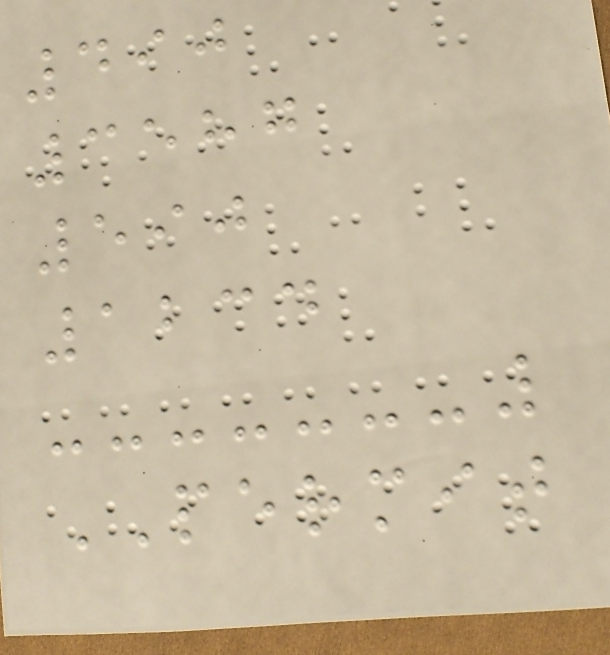490
3587
590
1234
PERMIT
